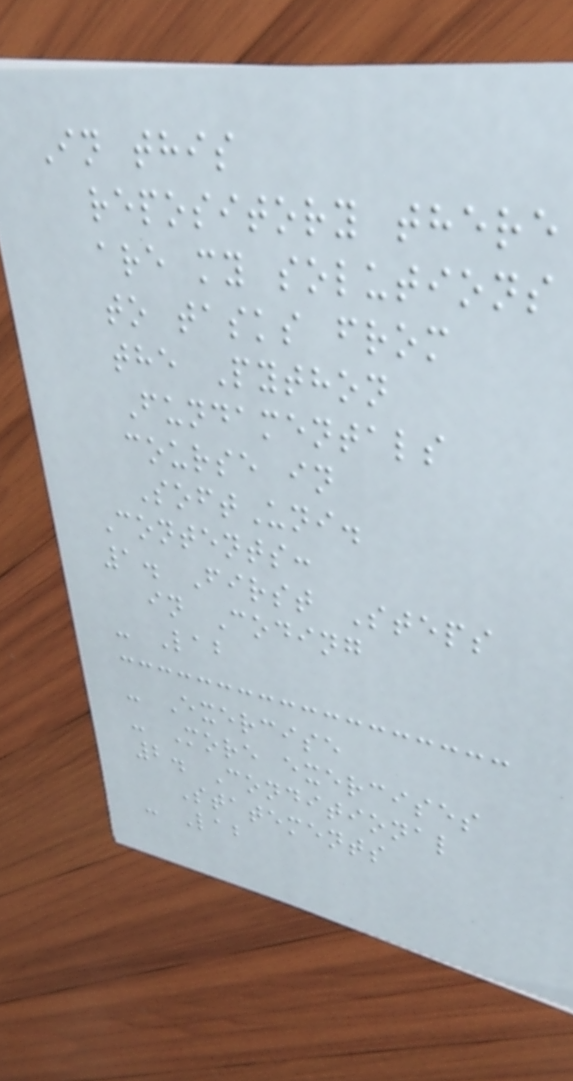In this
repository there
are my solutions
to tasks from
the Python
Fundamentals
course in
SoftUni.
Contents:
1. First Steps
in Coding
- Lab
- Exercise
- More exercises
2. Conditional
Statements
- Lab
